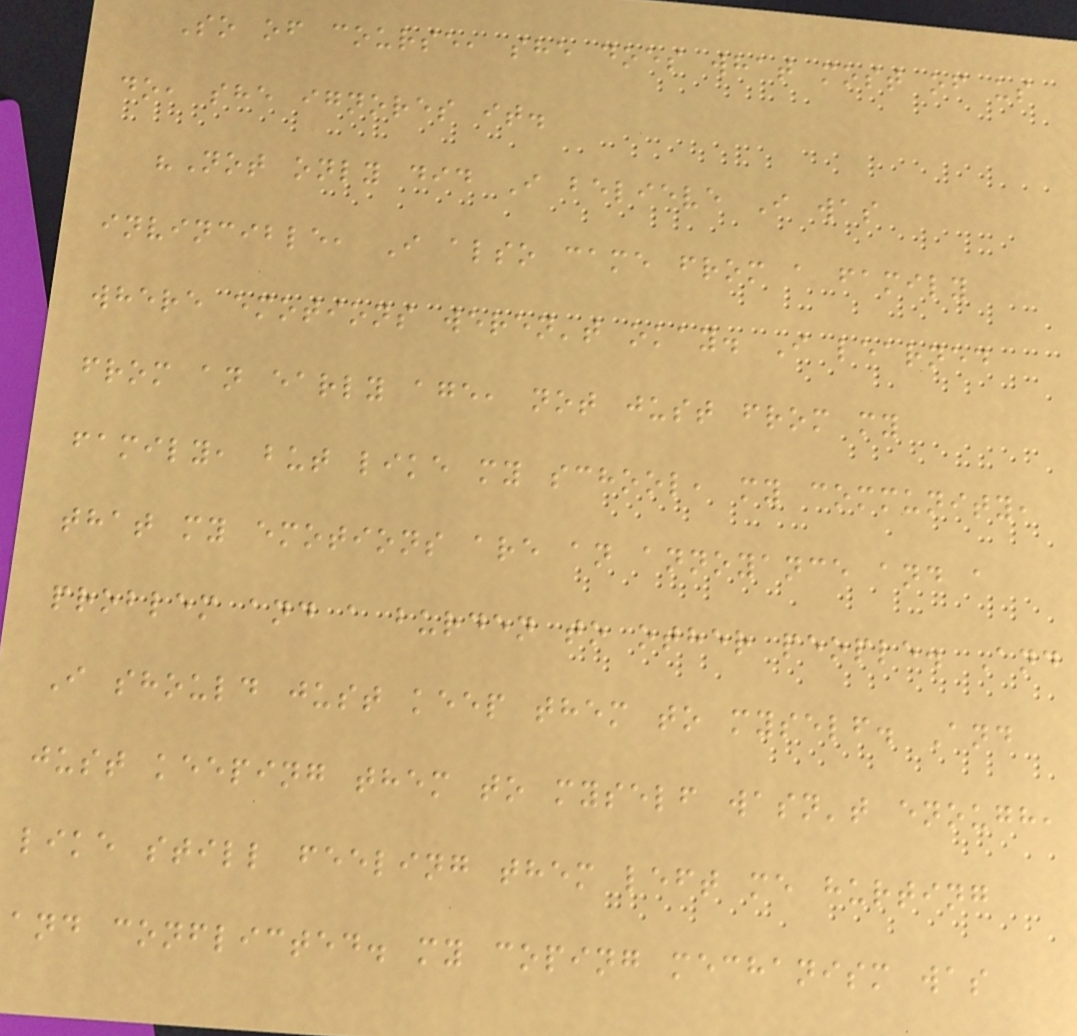So of course, she does what most of us
do, she ignores it.
"Not only did I believe I was
invincible, I also came from a family
where emotions weren't okay. I learned
from an early age, not just from my
family, but like my school, my community,
that my emotions are an annoyance and a
problem and a burden to other people. And
I should just keep them to myself. And
just keeping them to myself wasn't enough,
like still feeling them left me hurting
and conflicted. my coping mechanism was
